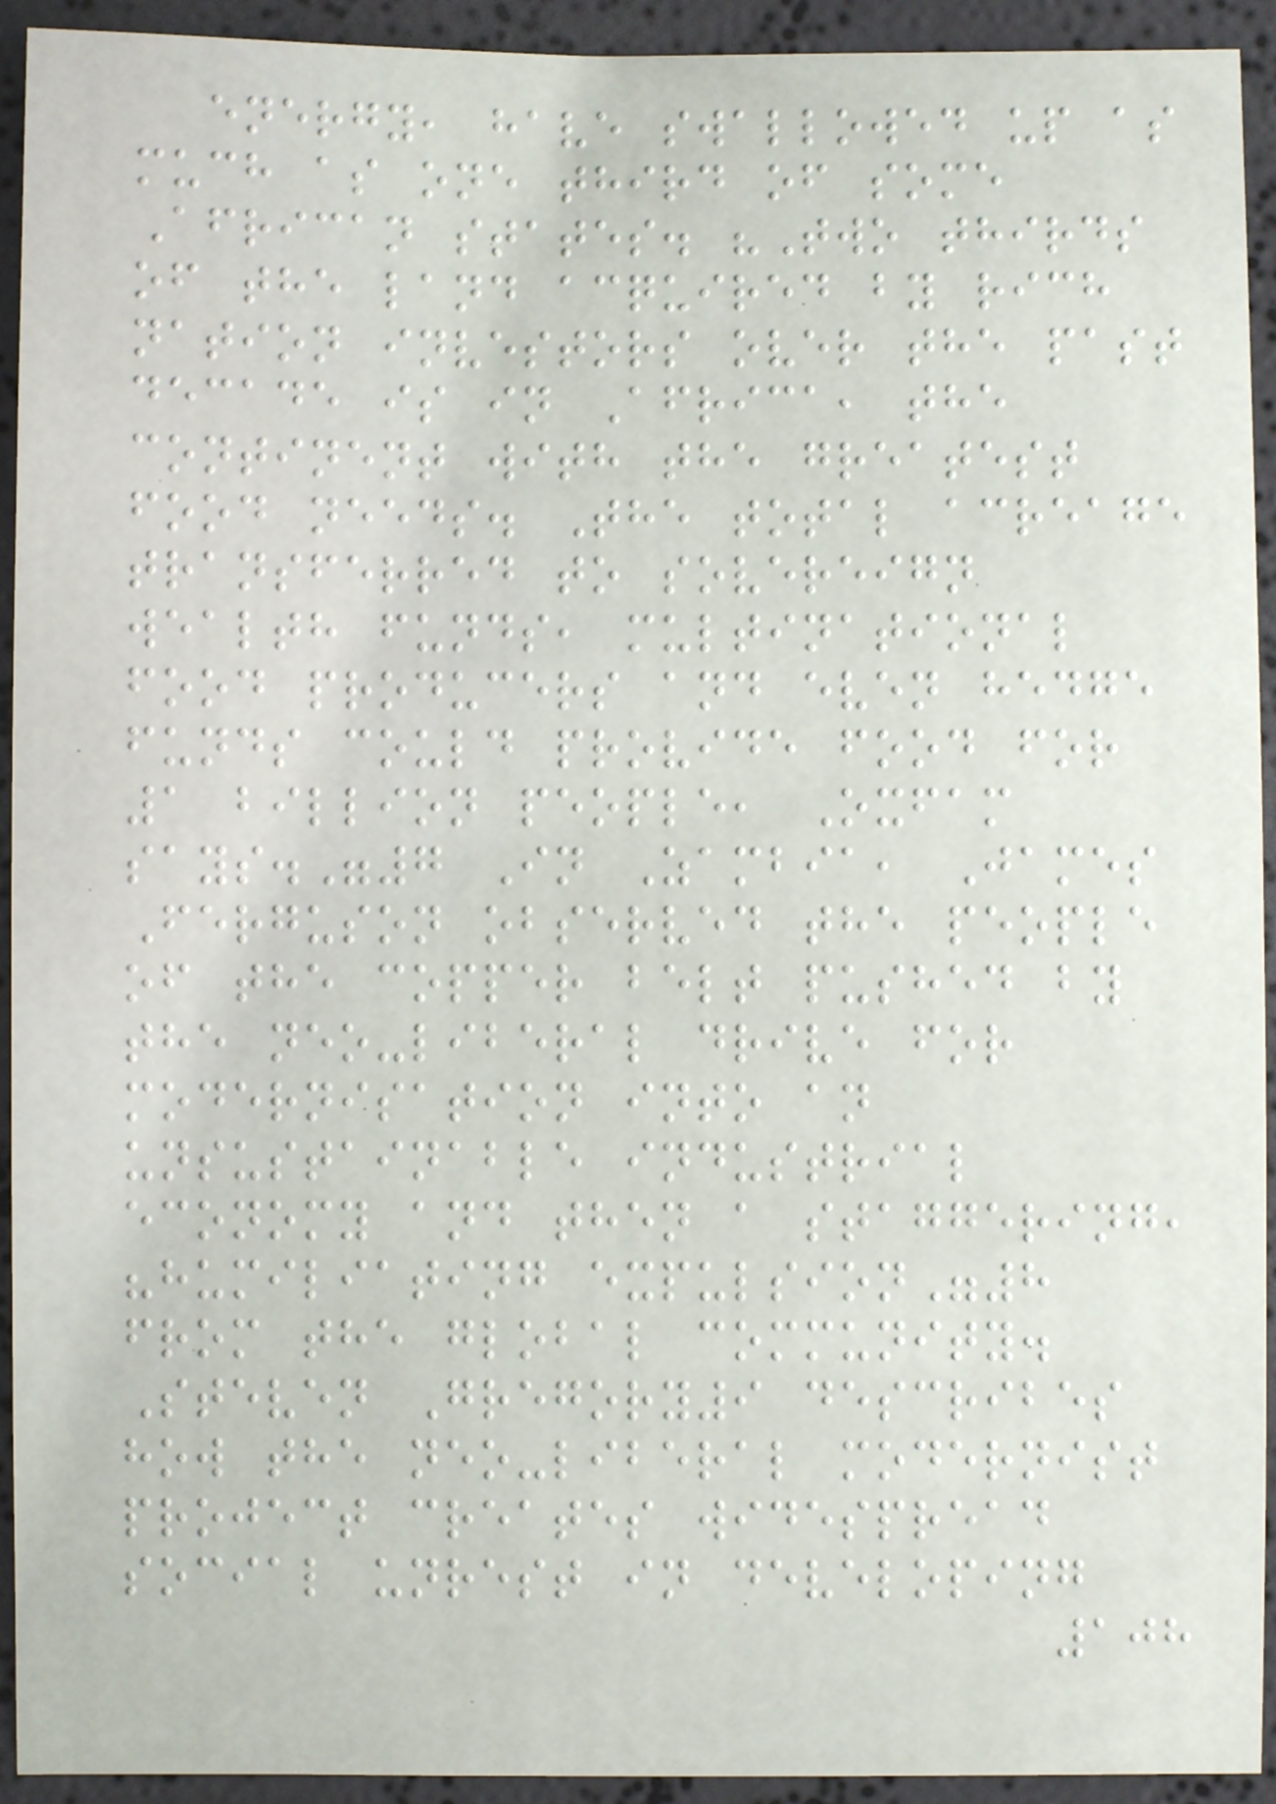energy, have swallowed up as
much as one third of some
African states. "Two thirds
of the land acquired by rich
nation investors over the past
decade is in Africa, the
continent with the greatest
food needs. The total acreage
transferred to sovereign
wealth funds, multinational
food producers and even hedge
funds could provide food for
1 billion people, Oxfam
says."7 In Zambia, James
Ferguson observed the people
of the copper belt pushed by
the neo-liberal drive for
modernisation into an
unsustainable industrial
economy and then a staggering,
"humiliating expulsion"8
from the global community.
Steven Gregory9 describes
how the neo-liberal modernist
project creates widespread
social unrest in developing
108
